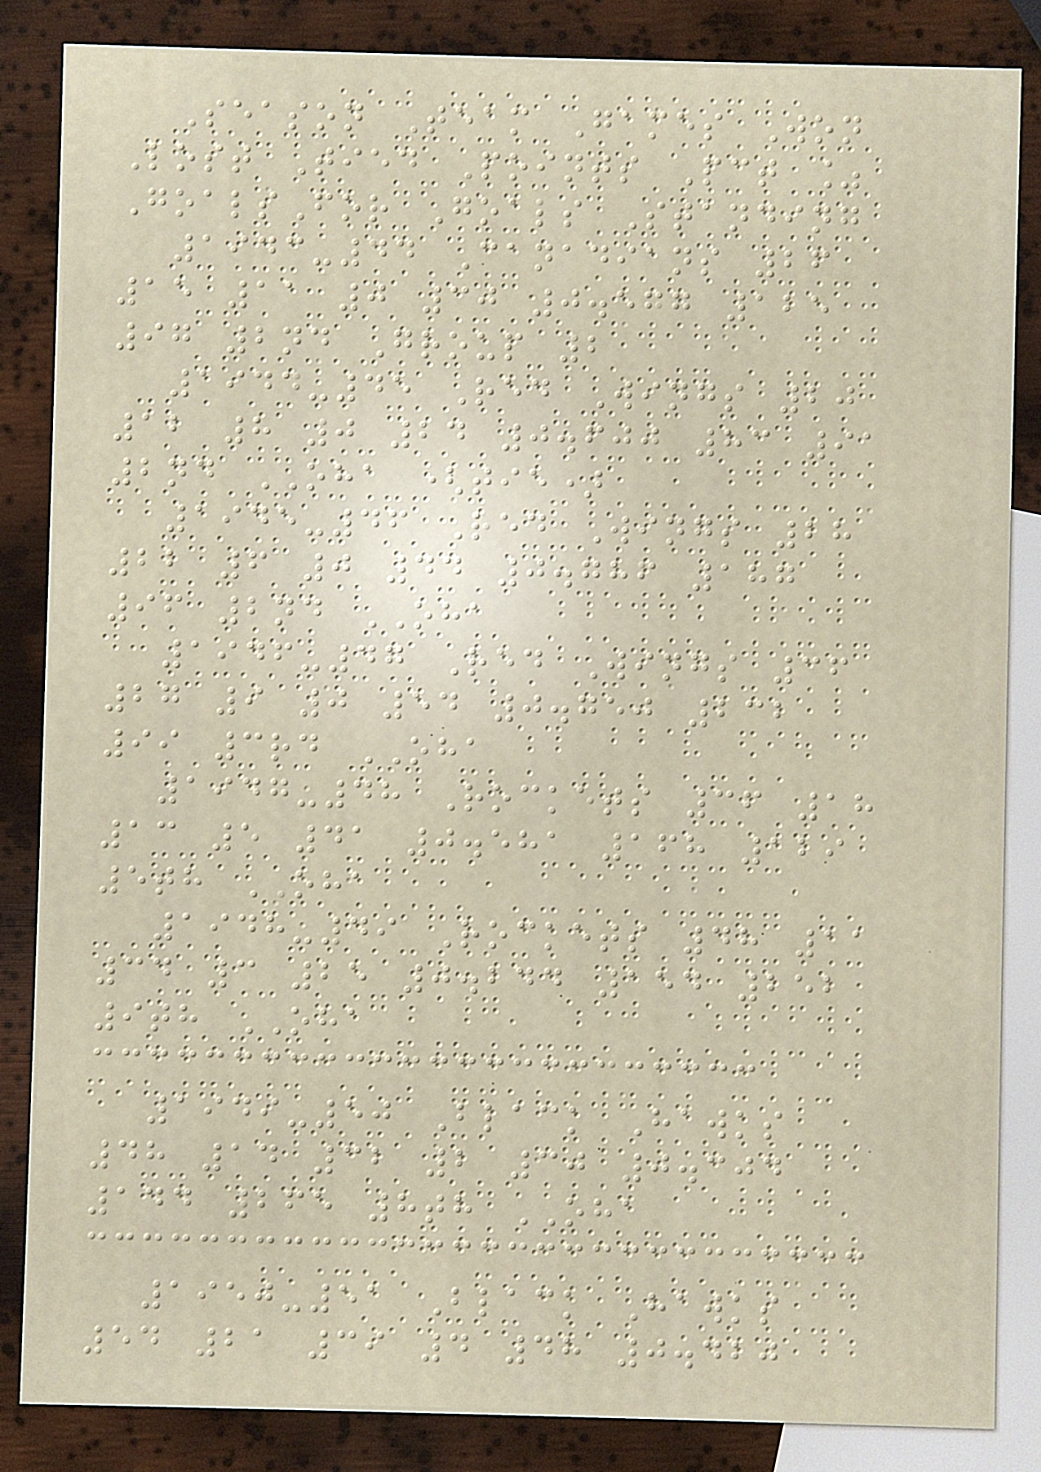Season Team Games Won
Lost Tied Points Pct %
GoalsFor Goals Standing
1943-44 Canadians 26
15 11 0 30 0.577 125
97 2nd Group 2
1944-45 Red Wings 20
12 8 0 24 0.600 83 91
2nd OHA (tie)
1945-46 Red Wings 28
22 6 0 44 0.786 187
96 2nd OHA
1946-47 Red Wings 36
27 9 0 54 0.750 232
99 3rd OHA
1947-48 Rockets 36 18
13 5 41 0.581 168 129
5th OHA
1948-49 Rockets 48 11
34 3 25 0.244 154 252
9th OHA
1949-50 Black Hawks
48 14 32 2 30 0.304
144 265 8th OHA
1950-51 Black Hawks
54 21 39 4 48 0.420
